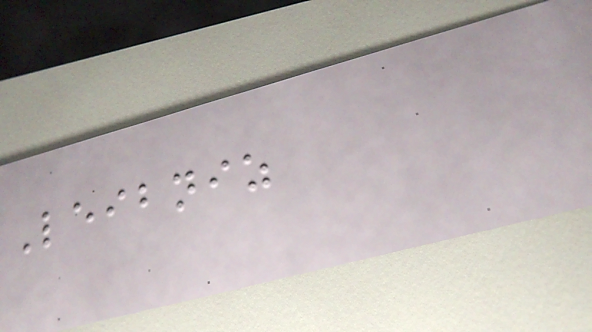Leibniz
